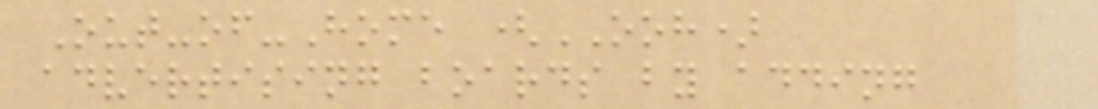Out-of-Home (OOH)
advertising boards by adding
